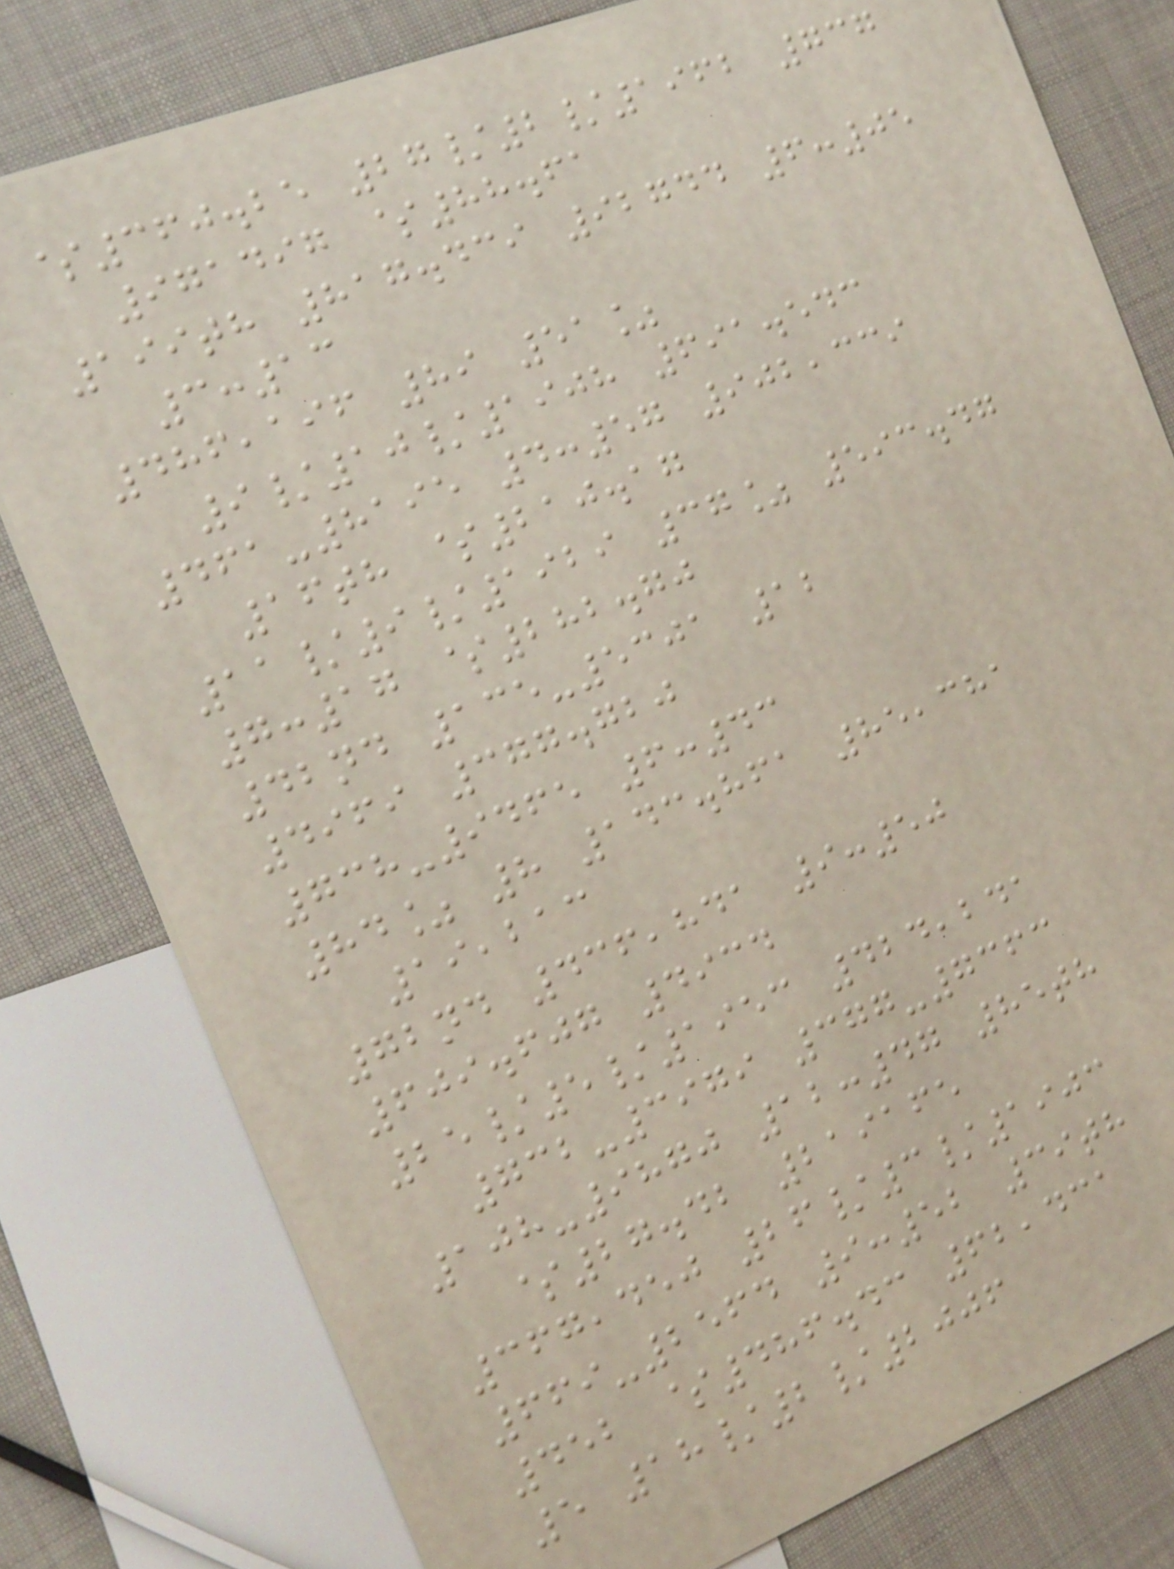$360.25 27/2/1962 737
971497 $88.61
199th 817.439 92744 6:05
3:13
486,196 89 51%
9/10/1908 691.543
461-8195 4:57 902,339
16th $210.17
11/9/1929 37% 593.47
7:17 $282.70
42nd 135-5301 12
4969 377.720
738-9465 6:43
84% 8 143.861 85,381
19,213
72nd 436,841 9:50
609.607 4934
25/5/1953 424,241
732-3979 377-7363
108-9870 12:47 85th
$27.42 219165
367,450 26/3/1903
669-2564 9:52 39th
452 $486.43 62,431
5 18/2/2006
